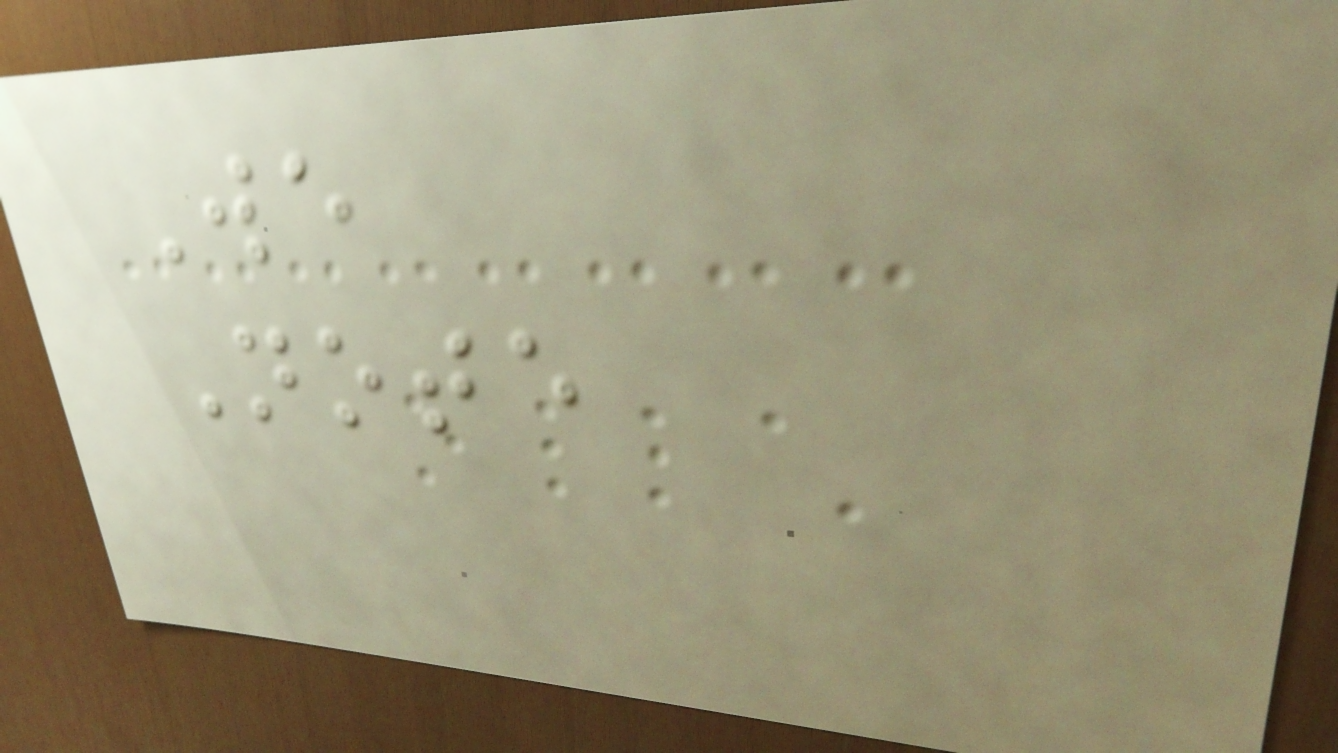We
Note
